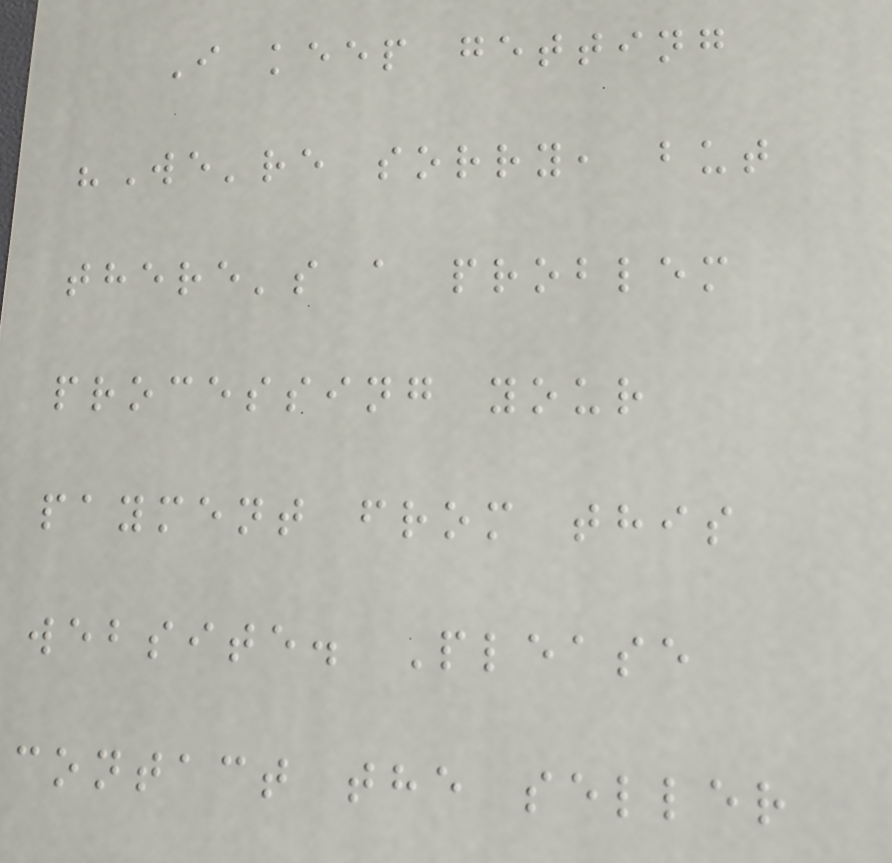I keep getting
"We're sorry, but
there's a problem
processing your
payment from this
website. Please
contact the seller
